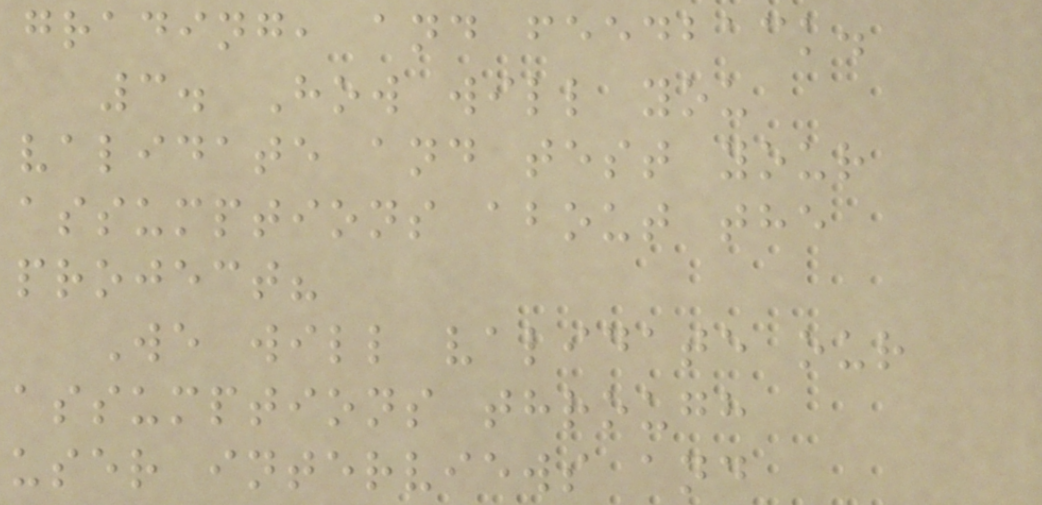grading, and feedback.
3. How will you
validate and test your
assumptions about the
project?
We will validate our
assumptions through
user interviews and
